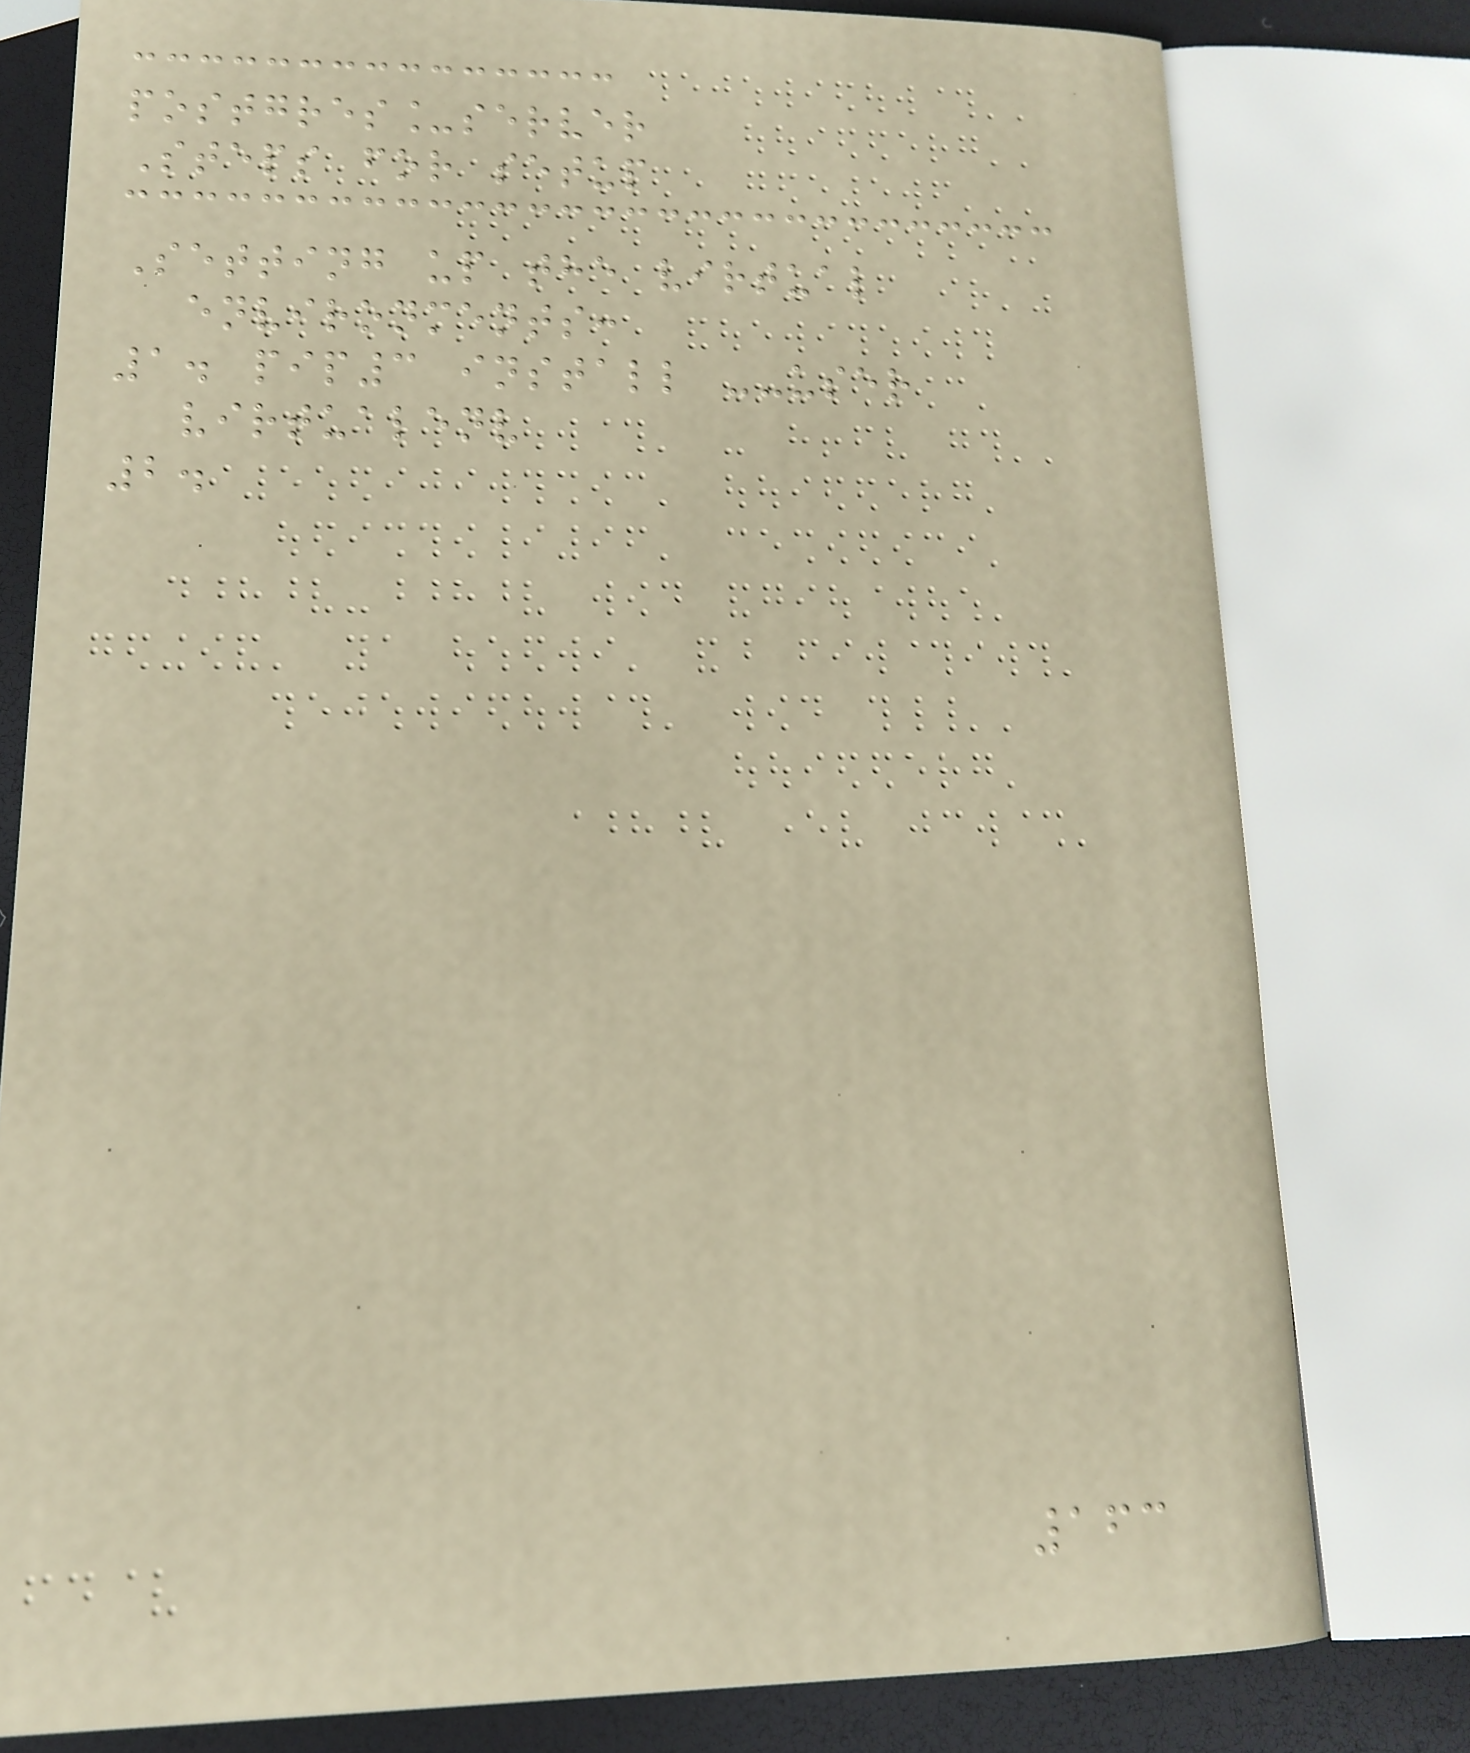postgres_server
Steps for setup
Setting up the virtual
environments:
1. pip3 install --user
virtualenv
2.
163
